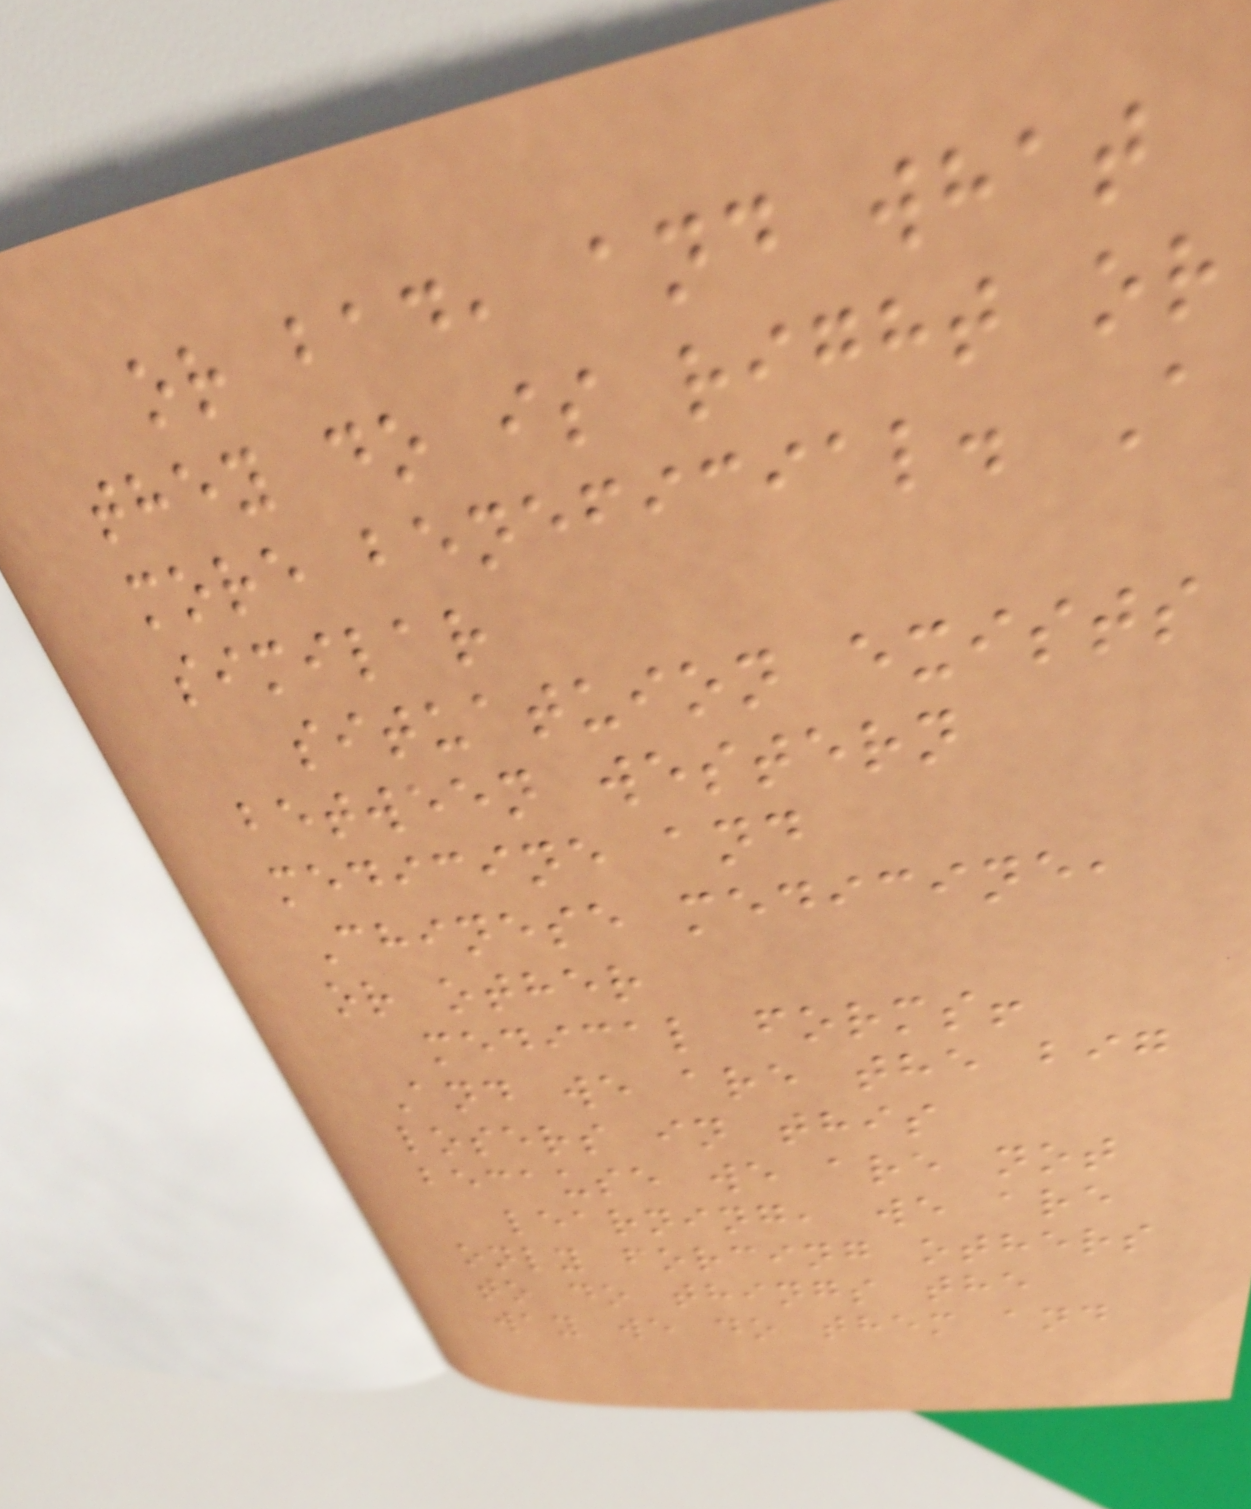or bad, and what
they do is right or
more beneficial. A
similar
situatuion exists
between western
medicine and
Chinese medicine,
or other
medical forms!
And we are the big
losers in this
because we are not
learning, we are
only forcing others
to do things the
way we do them and
